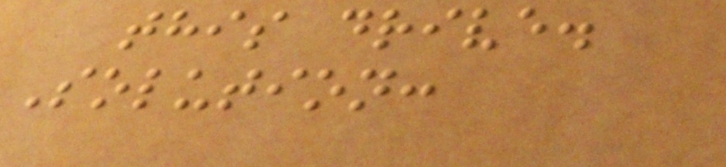this drive.
Solution:
